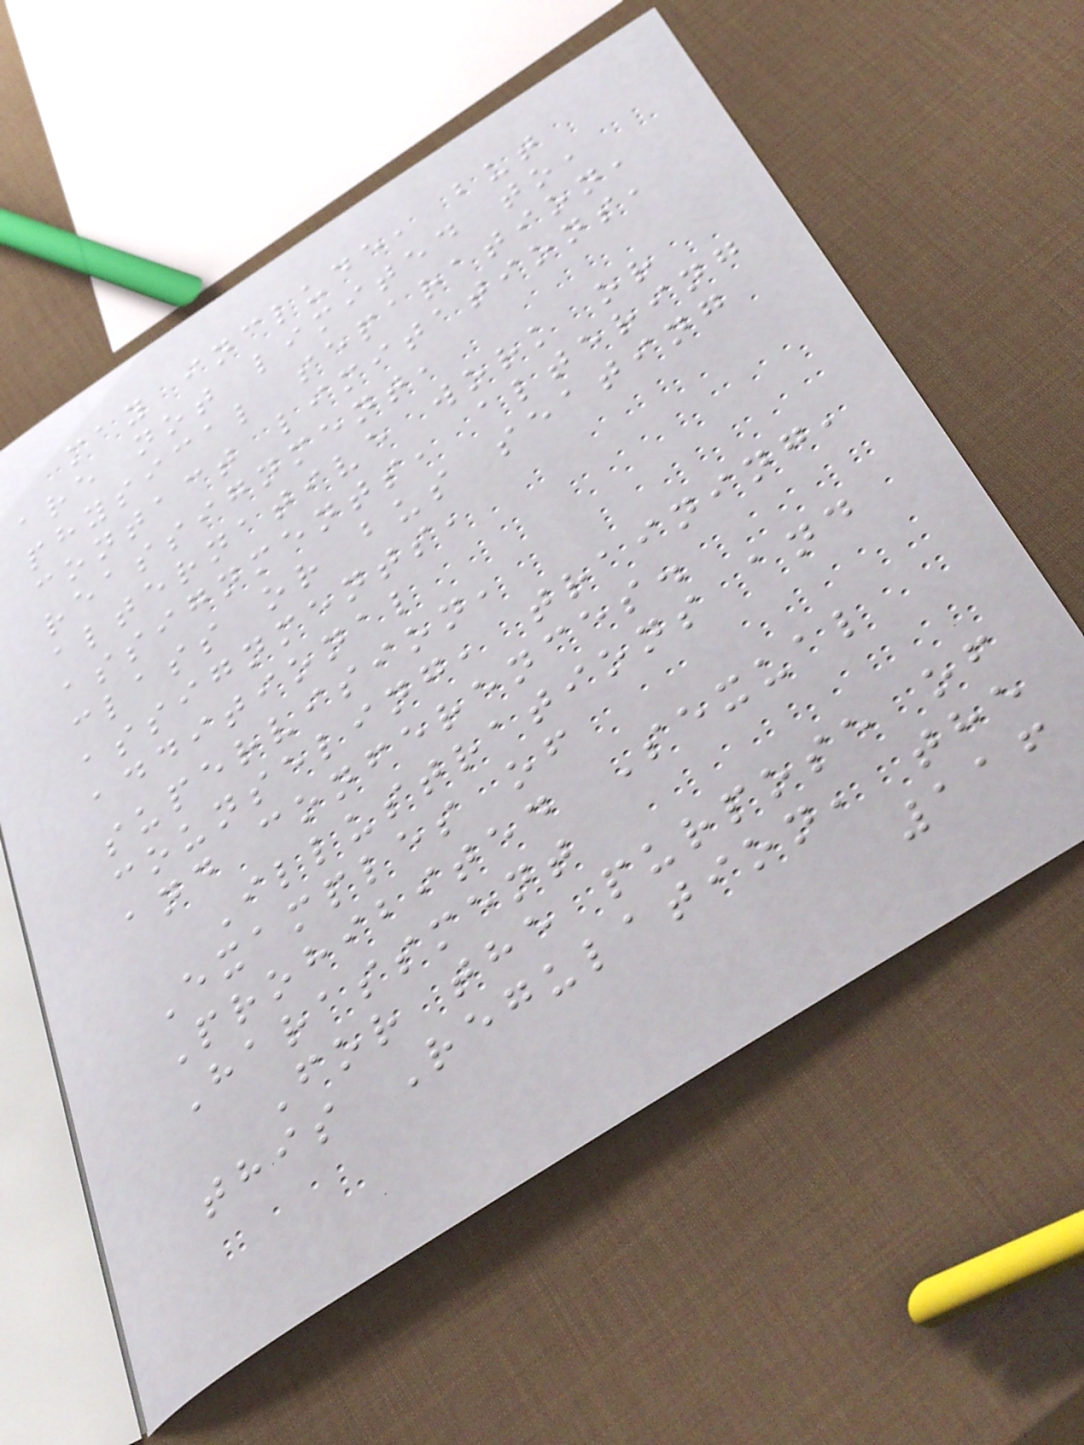may include, but
are not limited to,
physical separation,
contact limitations,
reassignment,
alternative work or
assignments, altering
class or bus seating
assignments,
additional
supervision,
counseling, training,
and conferences.
Illustrations and
Examples of
Prohibited Sexual
Harassment
For the purpose of
this Regulation, the
116
